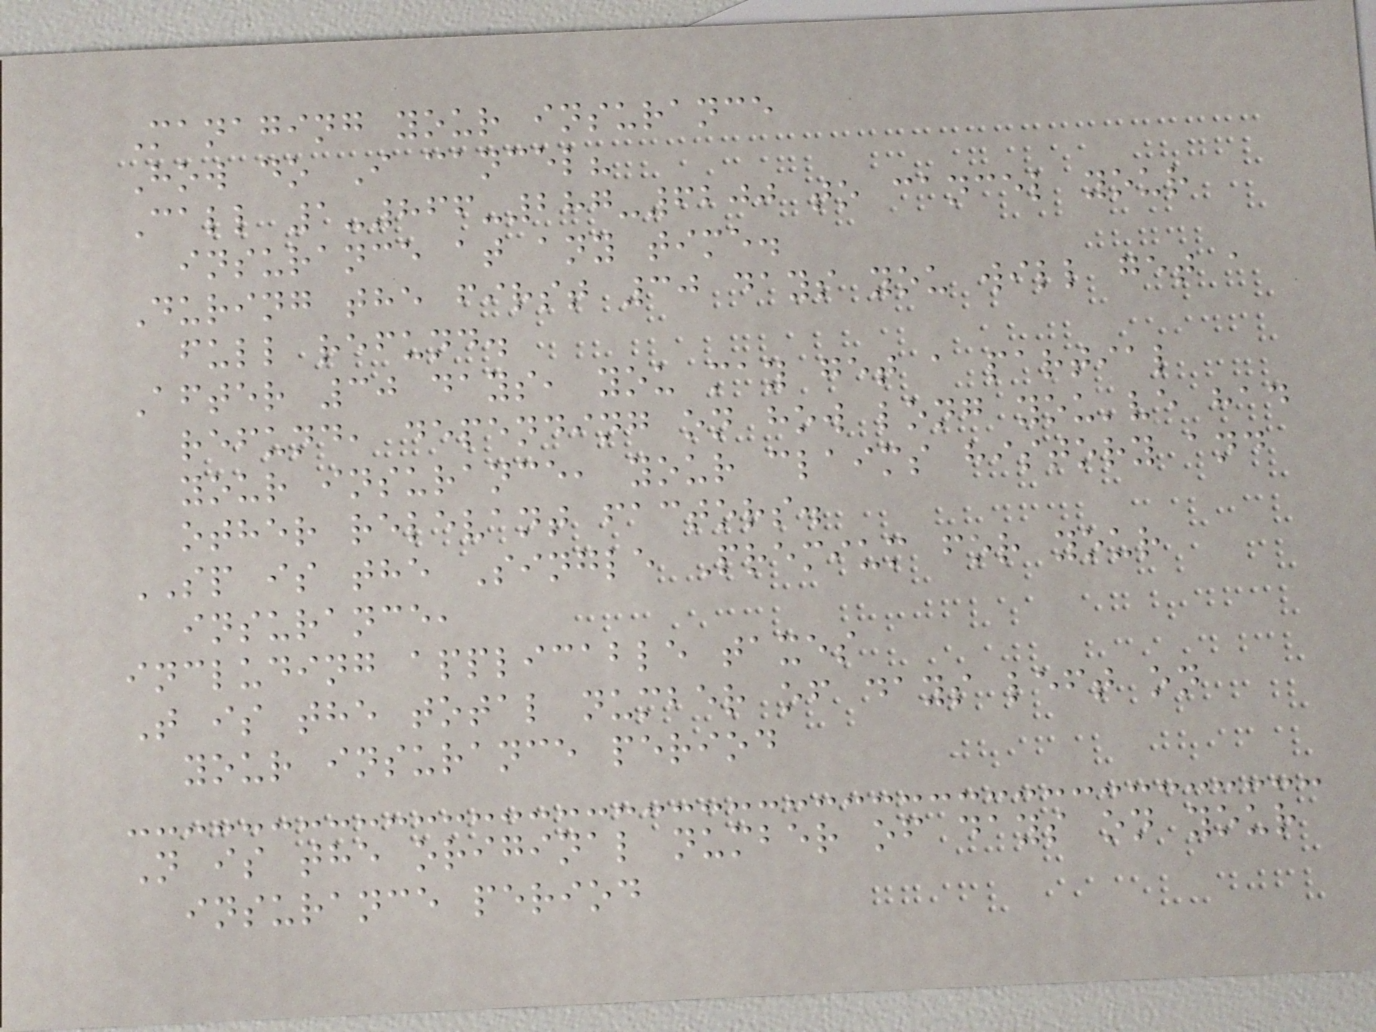Managing your insurance
How do I cancel?
Call 1-866-287-6200 to cancel your
insurance at any time.
During the first 30 days you will get a
full refund.
After 30 days, you may get a partial
refund, depending on how long you've had
your insurance, your claims history and
other relevant factors.
SP is the Single Premium for your
insurance,
including applicable taxes
T is the total number of days left on
your insurance period
N is the original number of days on your
insurance period
